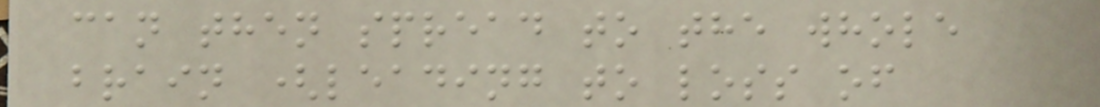can then spread to the whole
brain (leading to loss of
